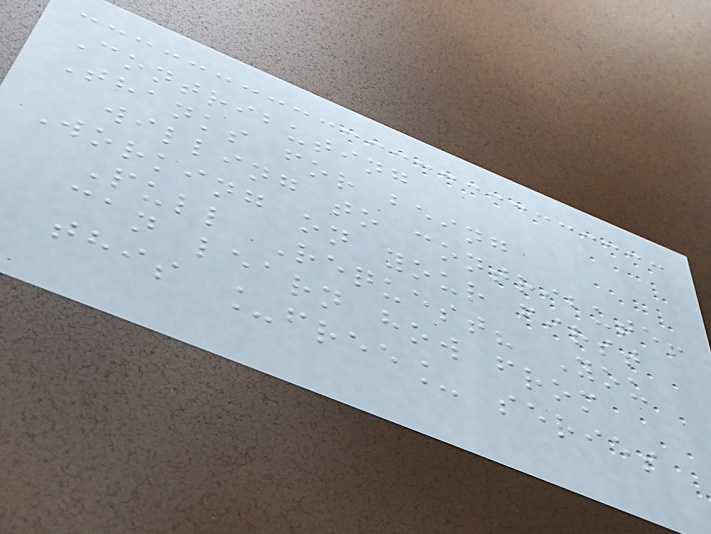Contributing
Thanks for being
willing to contribute!
Working on your first
Pull Request? You
can learn how from
this _free_ series
